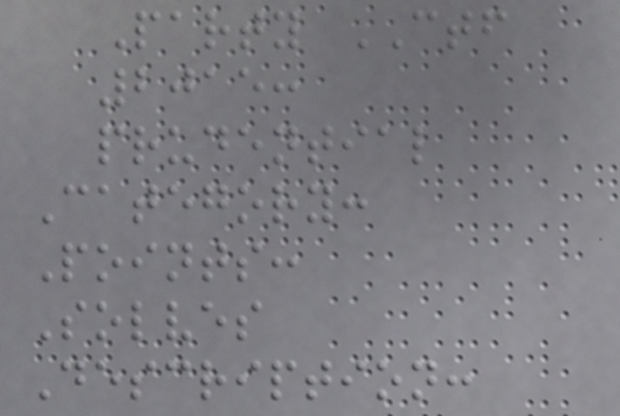Party CTF
2015:
prudential
Category:
Points:
Solves
Description:
